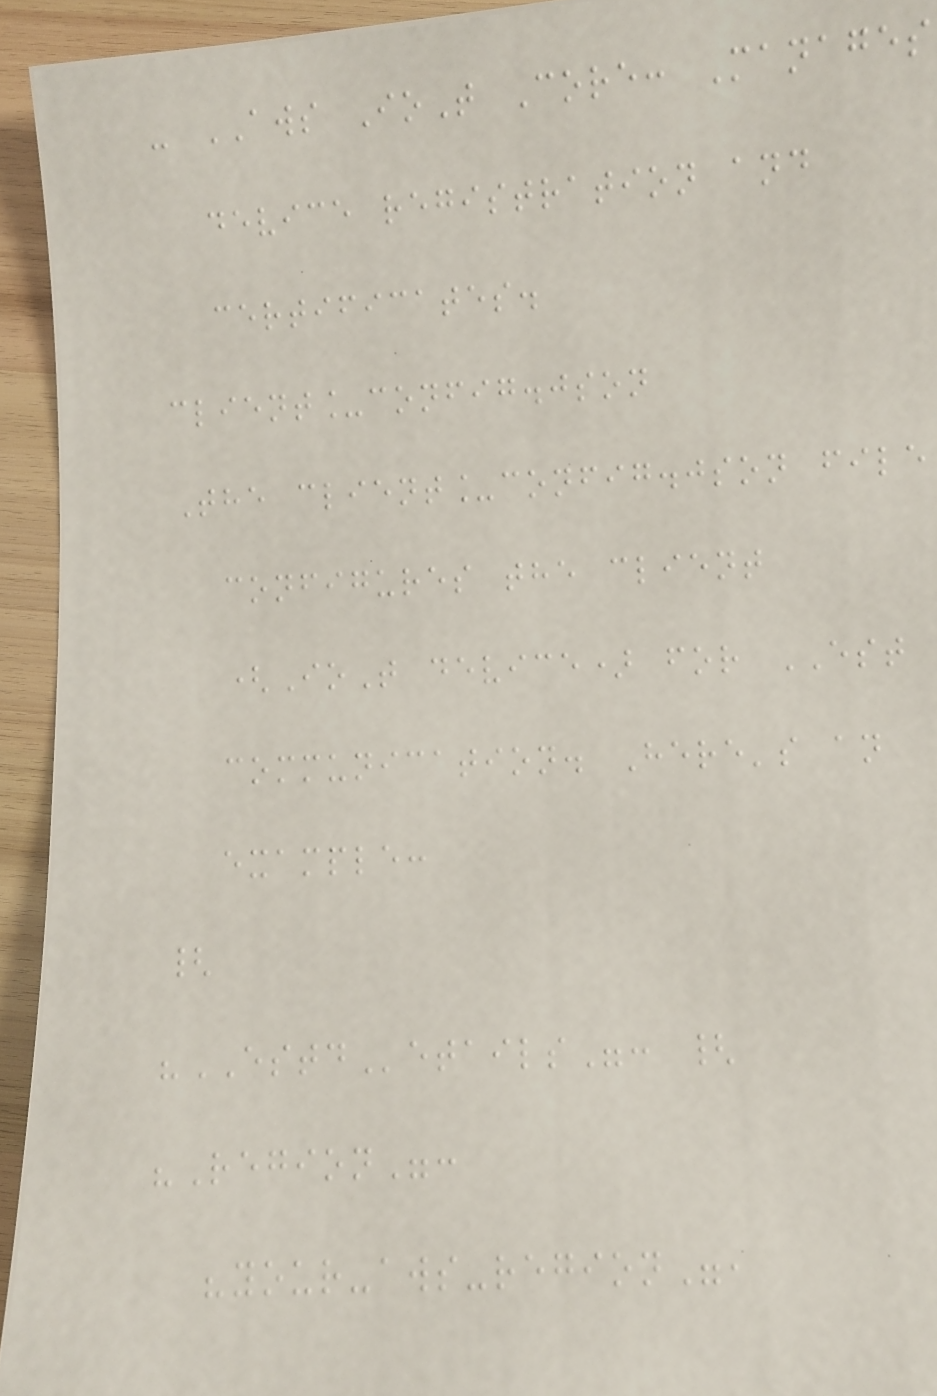- AWS IoT Core: Manages
device registration and
certificates.
client_config.json
The client_config.json file
configures the client
(IoT device) for EST
communication. Here's an
example:
{
"ESTDetails": {
"Region":
"your-aws-region",
